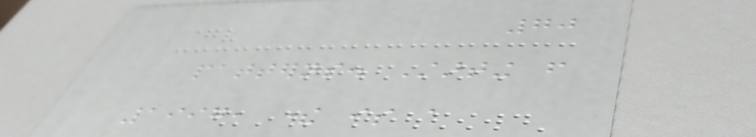70
patterns. Starting from
1997, there is a
